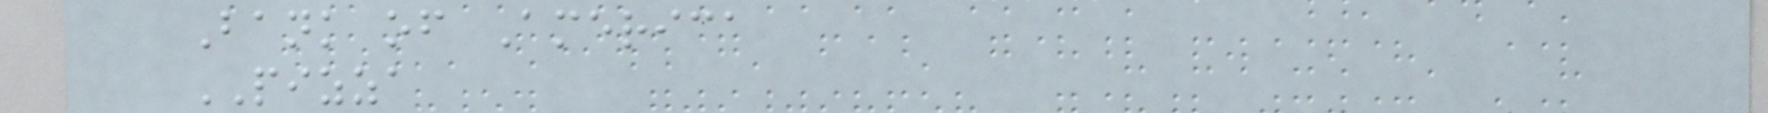Bank of America
PIZZA
